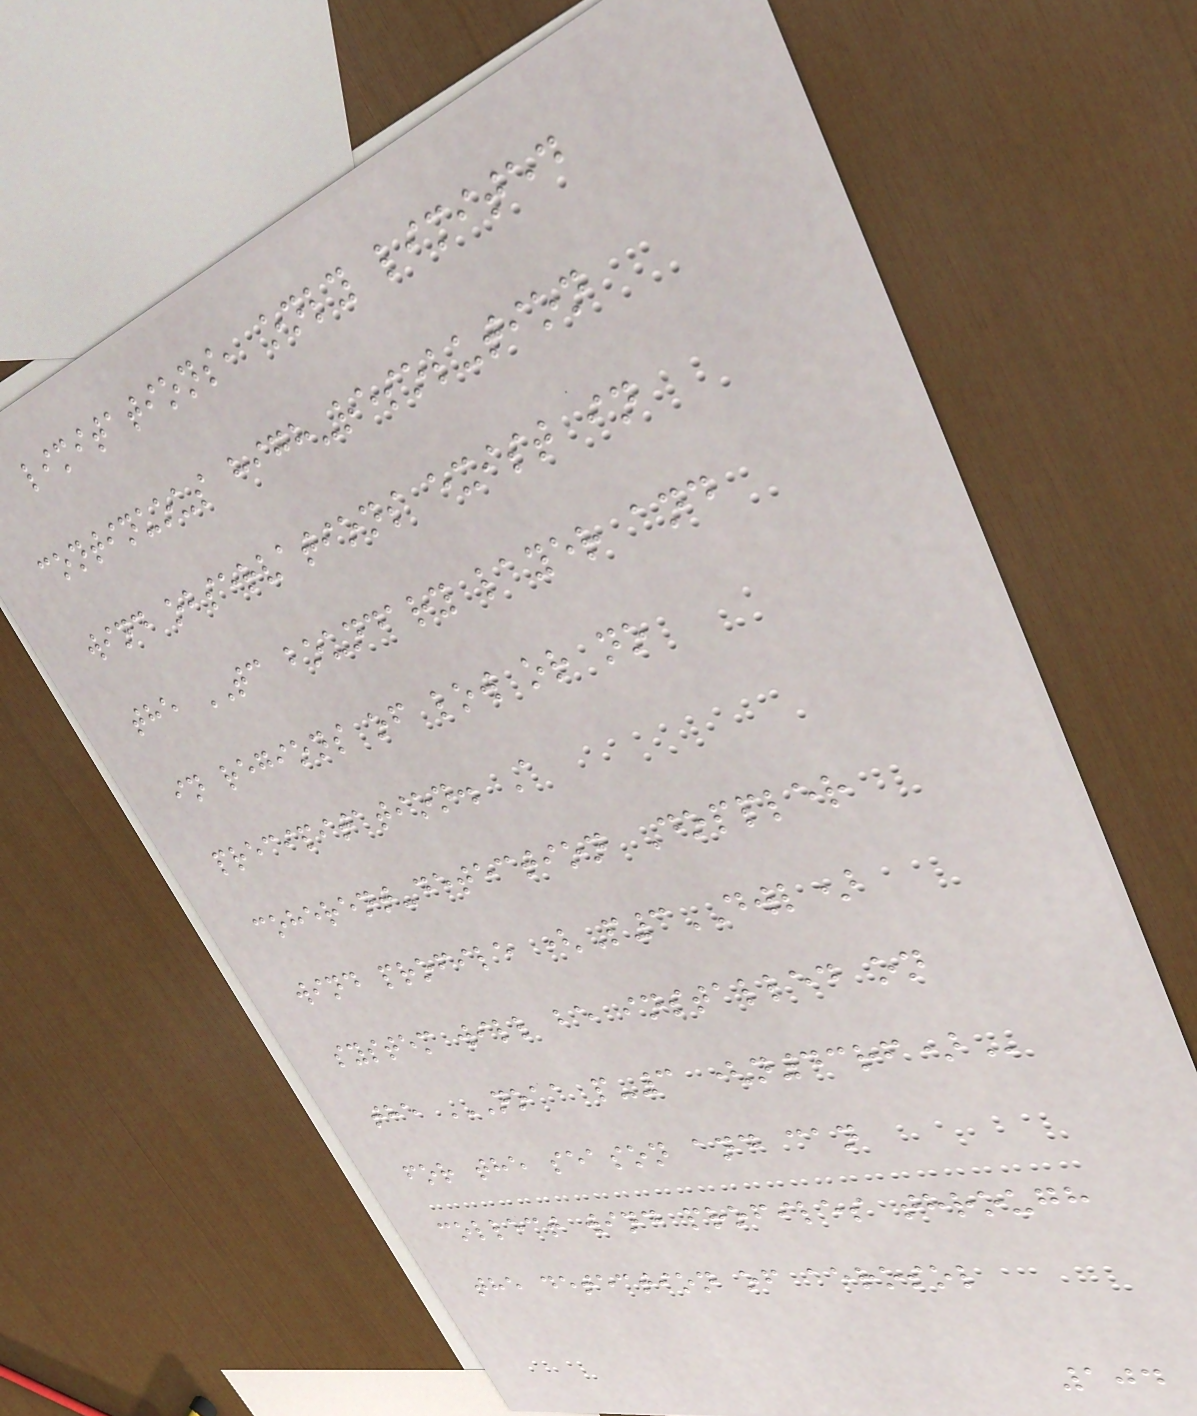limitations, only limited
continuous high-resolution
wind observations exist in
the TC boundary layer and
in regions of low or no
precipitation. A
coherent-detection Doppler
wind profile (P3DWL)
system will be installed on
the NOAA P-3 (N43RF)
for the season and can
collect wind profiles through
the detection of aerosol
104
